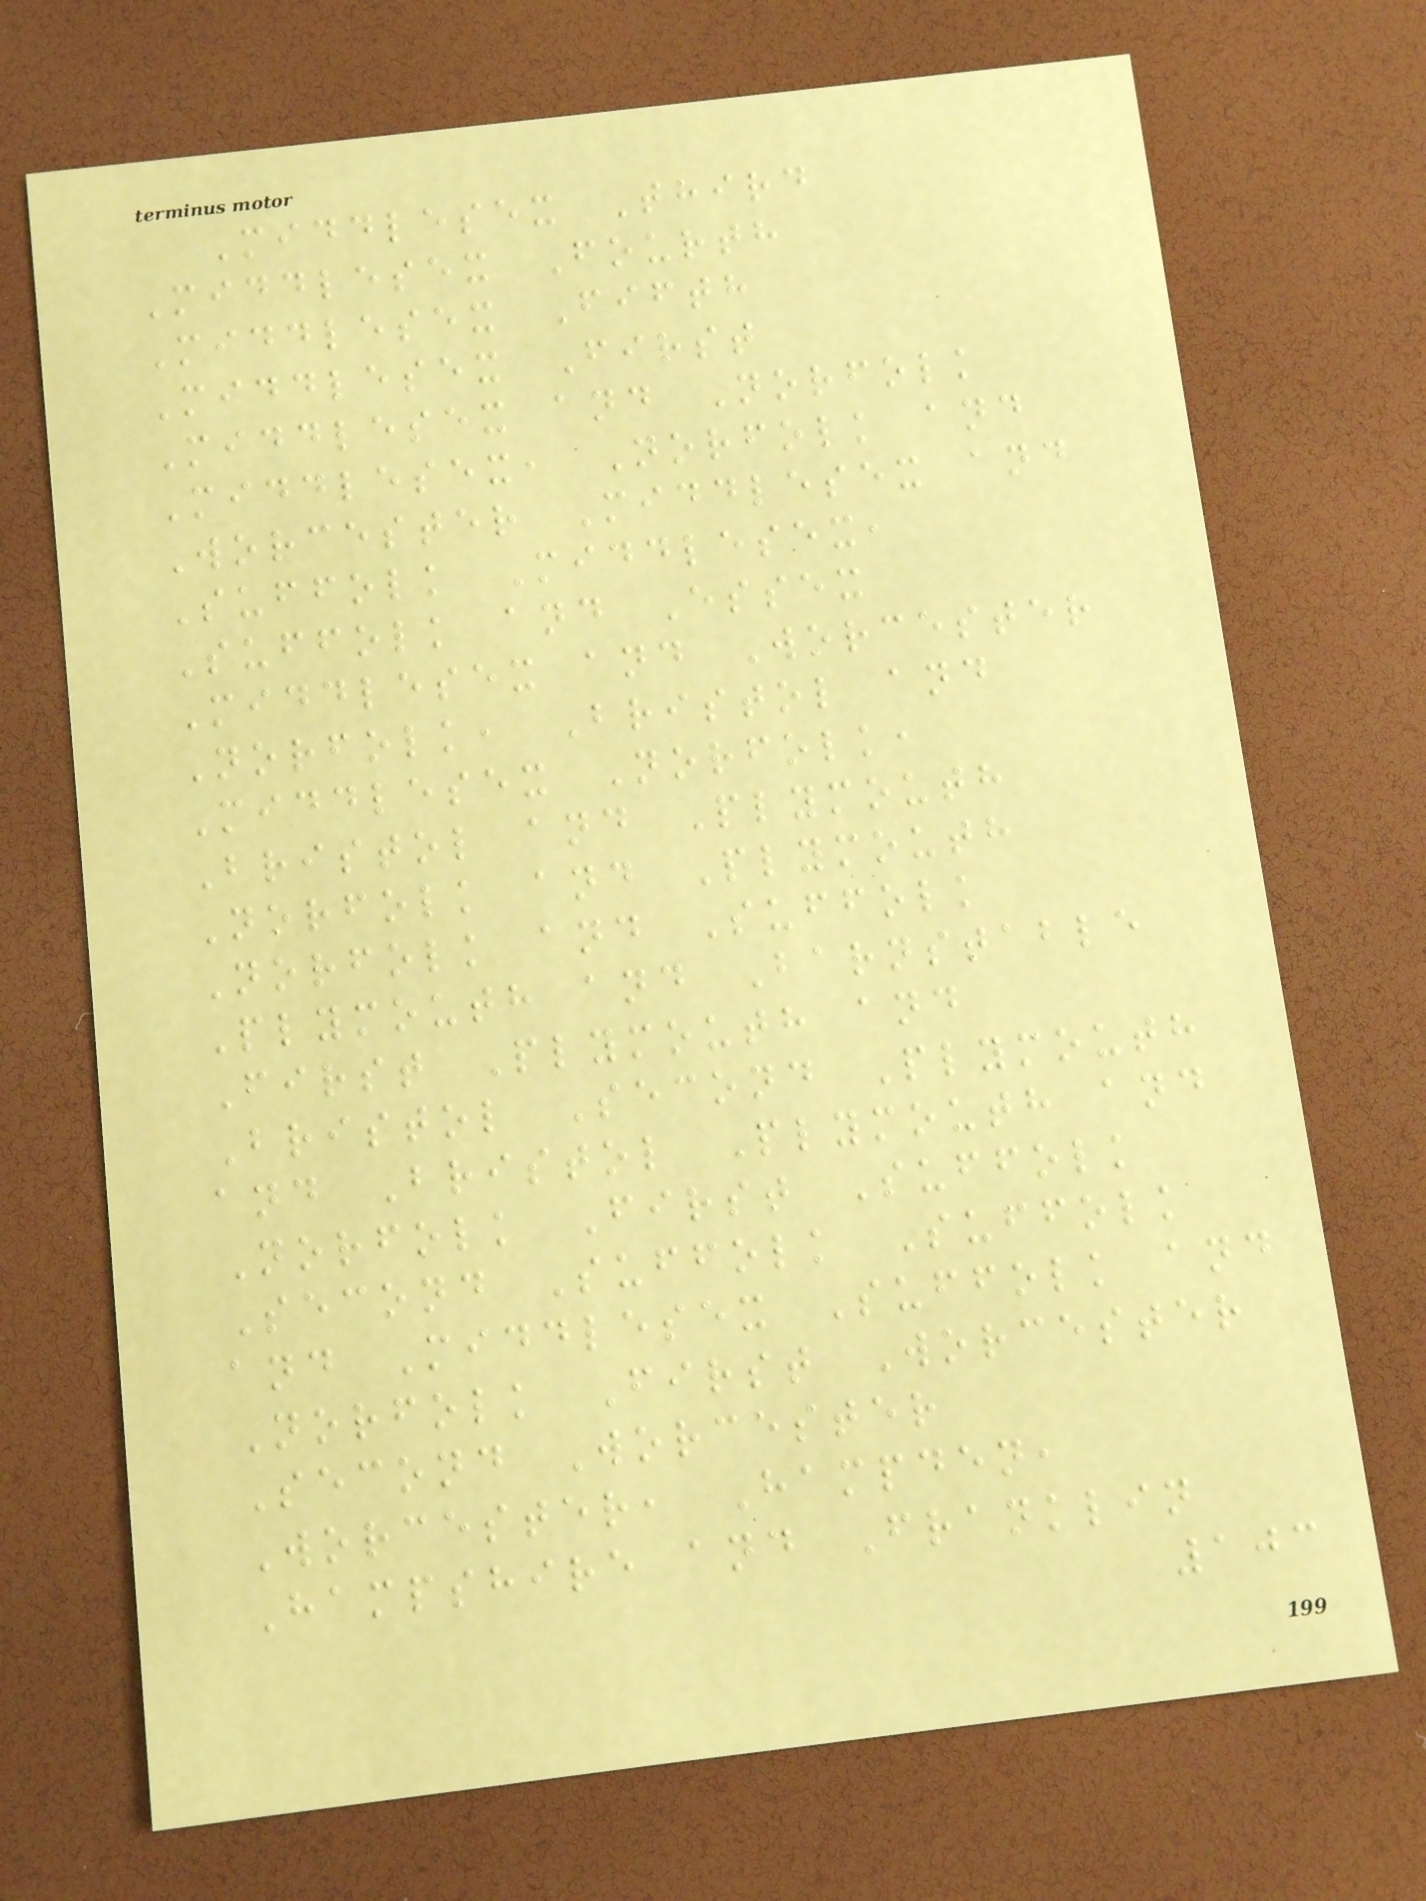Middlesex Third
Middlesex Fourth
Middlesex Fifth
Middlesex First
Middlesex and Norfolk
Middlesex, Norfolk and
Worcester Middlesex and
Suffolk Middlesex,
Suffolk and Essex
Middlesex and Worcester
Norfolk, Bristol and
Middlesex Norfolk,
Bristol and Plymouth
Norfolk and Plymouth
Norfolk and Suffolk
Plymouth and Barnstable
First Plymouth and
Bristol Second Plymouth
and Bristol Plymouth and
Norfolk First Suffolk
Second Suffolk Suffolk
and Middlesex Suffolk and
Norfolk First Worcester
Second Worcester
Worcester, Hampden,
Hampshire and Franklin
103
